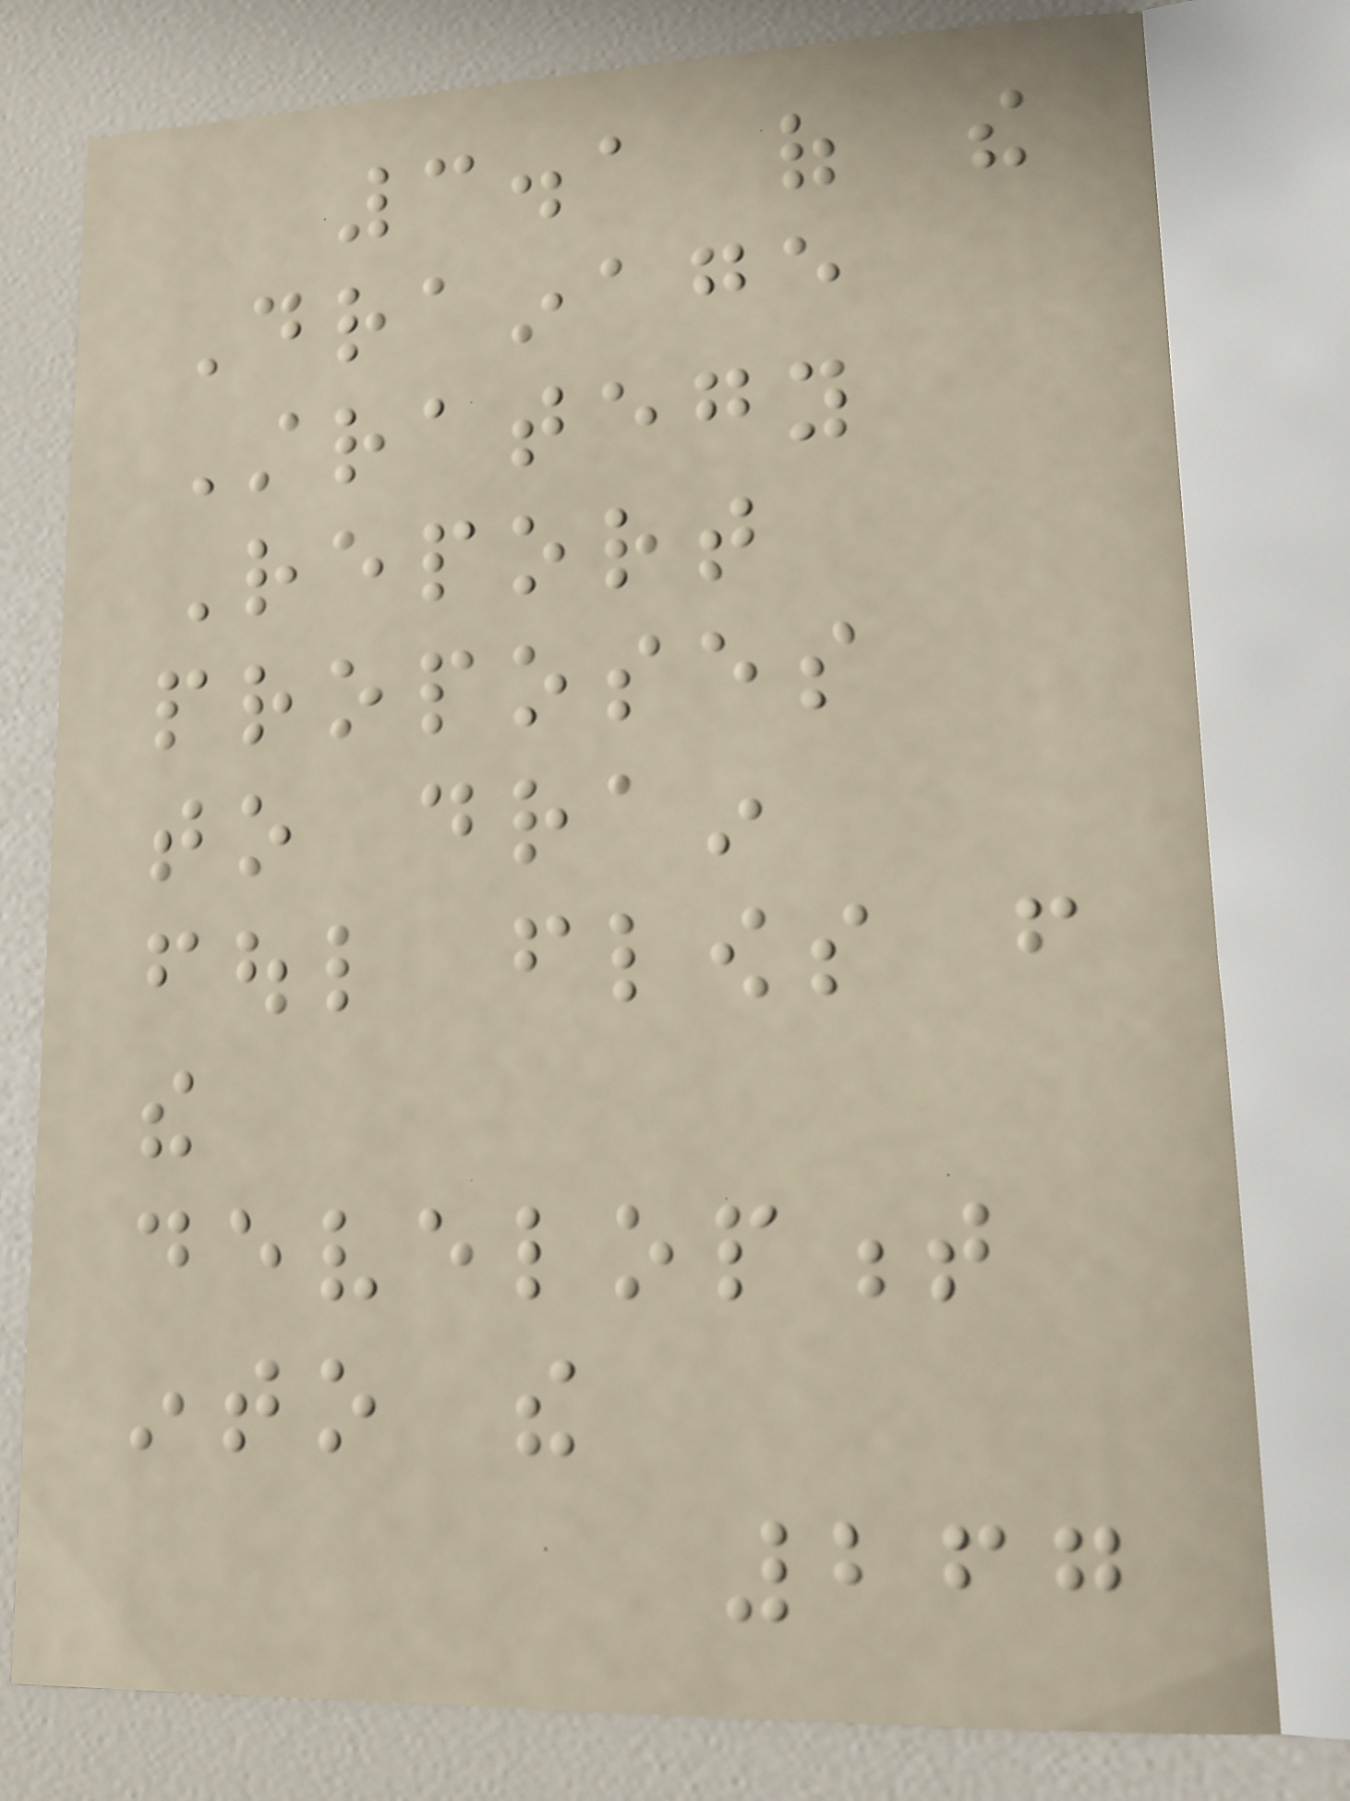3.1 of the
Drainage
Strategy
Report
proposes
to drain
foul flows from
the
development
into the
267
